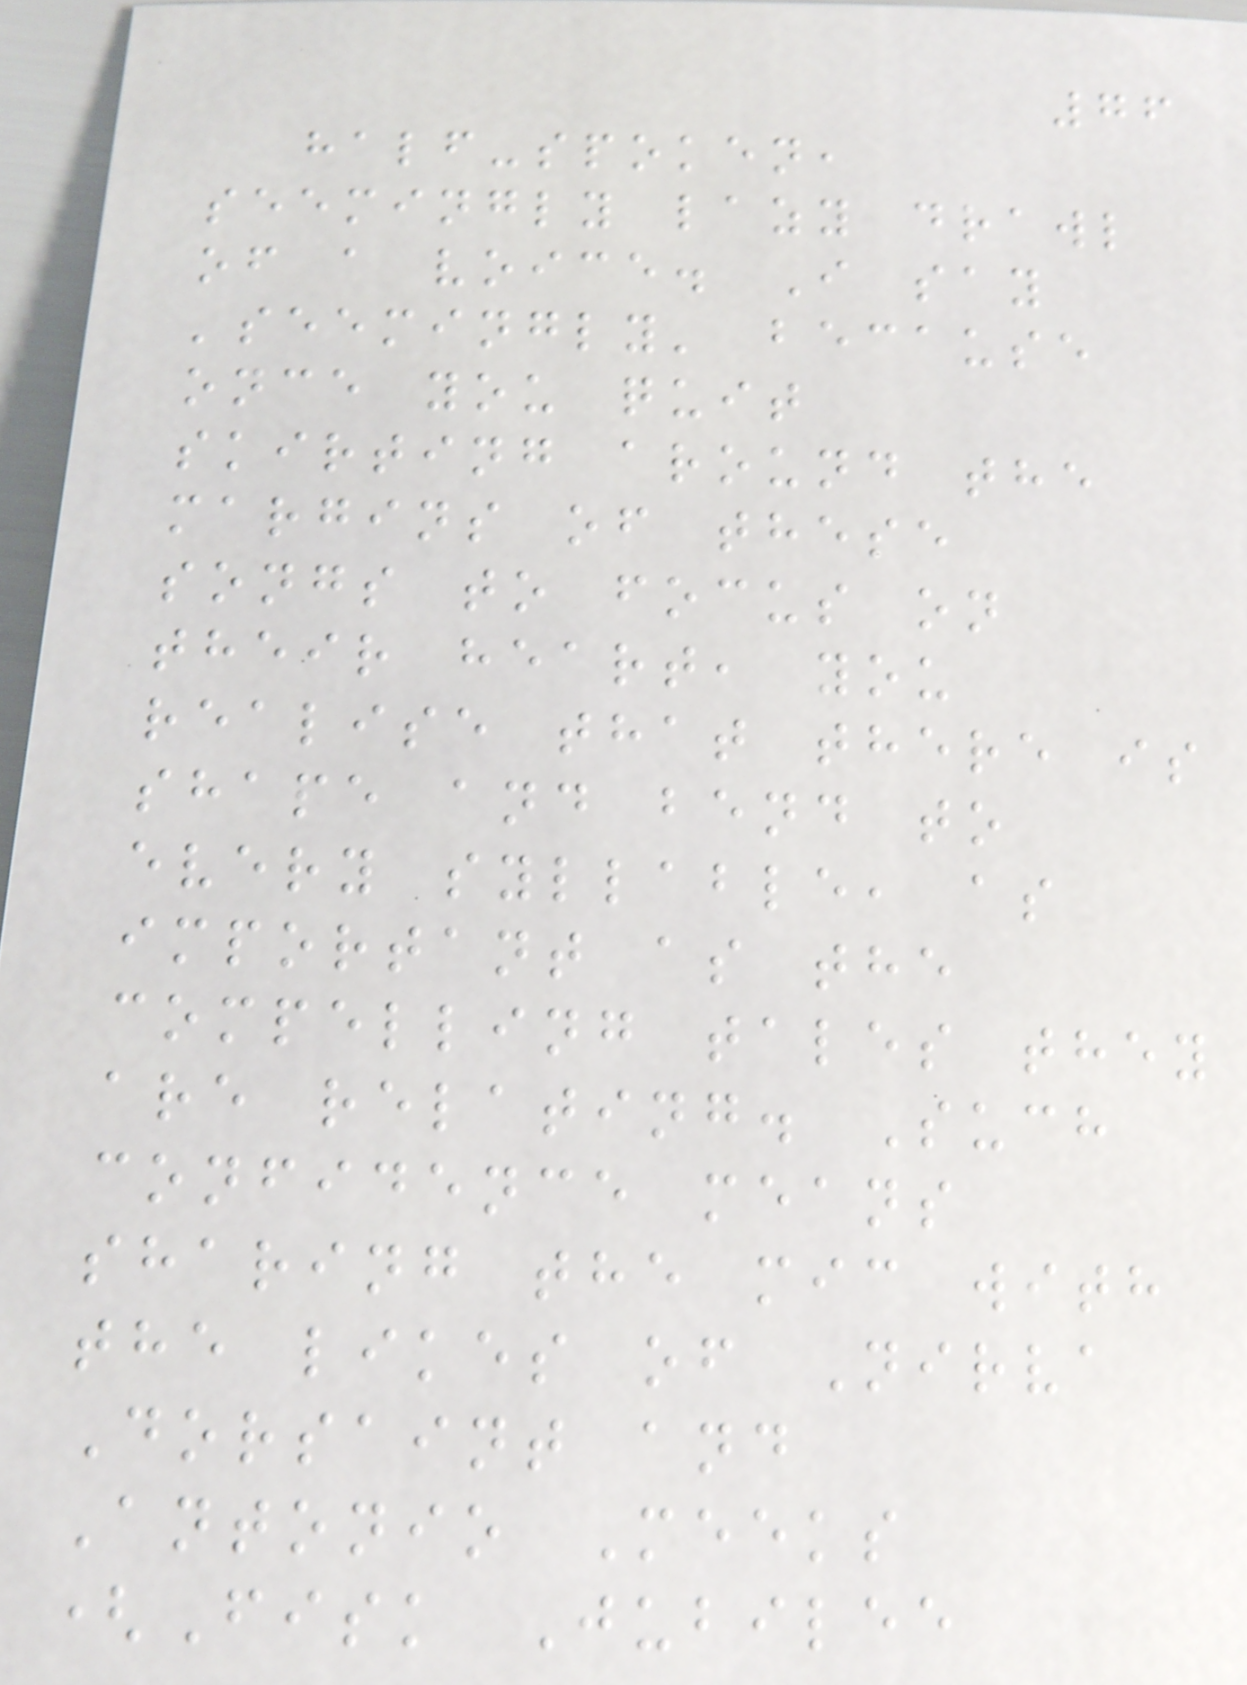76
half-spoken,
seemingly lazy drawl
of a voice. I say
'seemingly' because
once you quit
skirting around the
margins of these
songs to focus on
their heart, you
realise that there is
shape and bend to
every syllable, as
important as the
compelling tales they
are relating. Such
confidence means
sharing the mic with
the likes of Nirva
Dorsaint and
Antonio Meeks
(Fisk Jubilee
